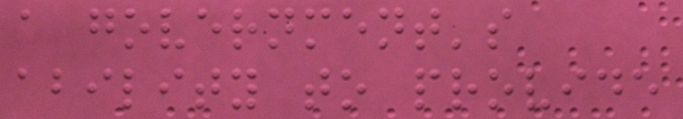a government's
ability to provide
